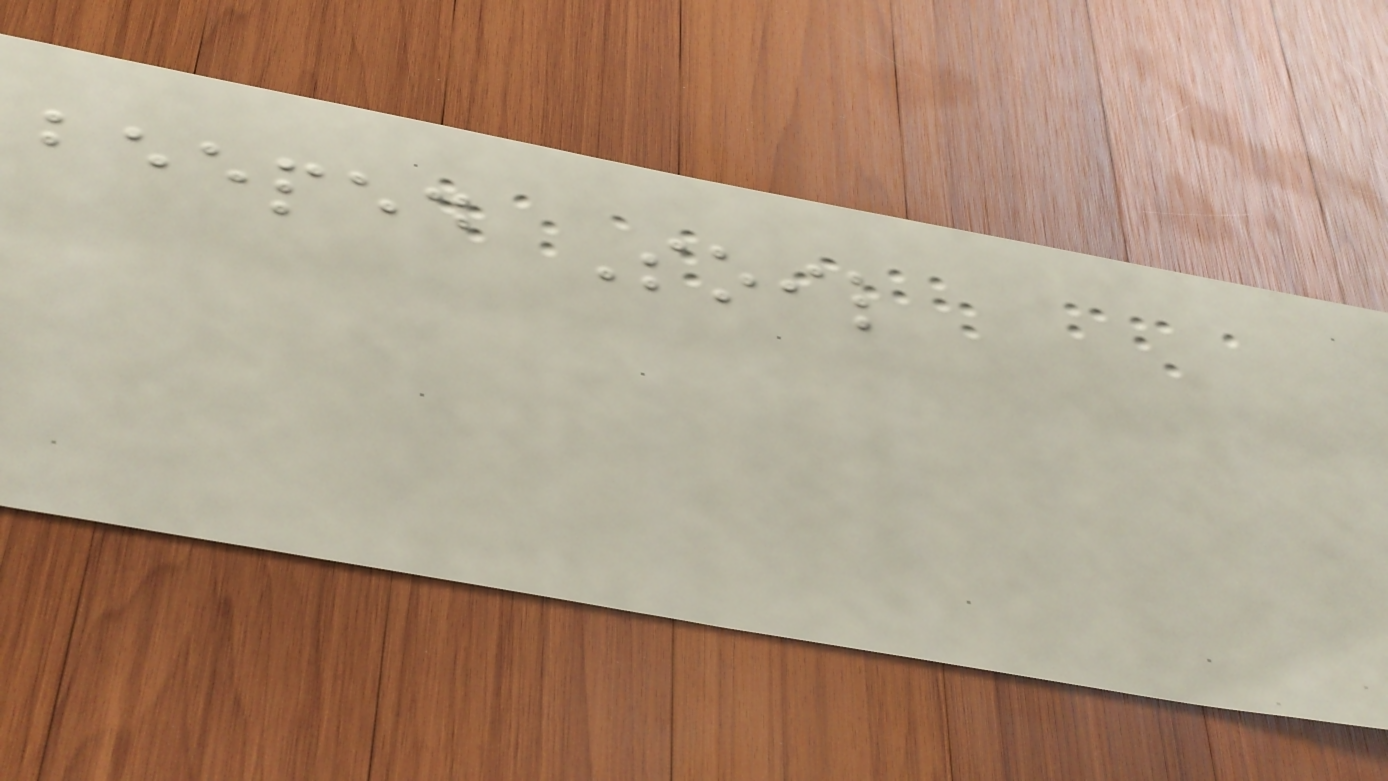beeped Soil
